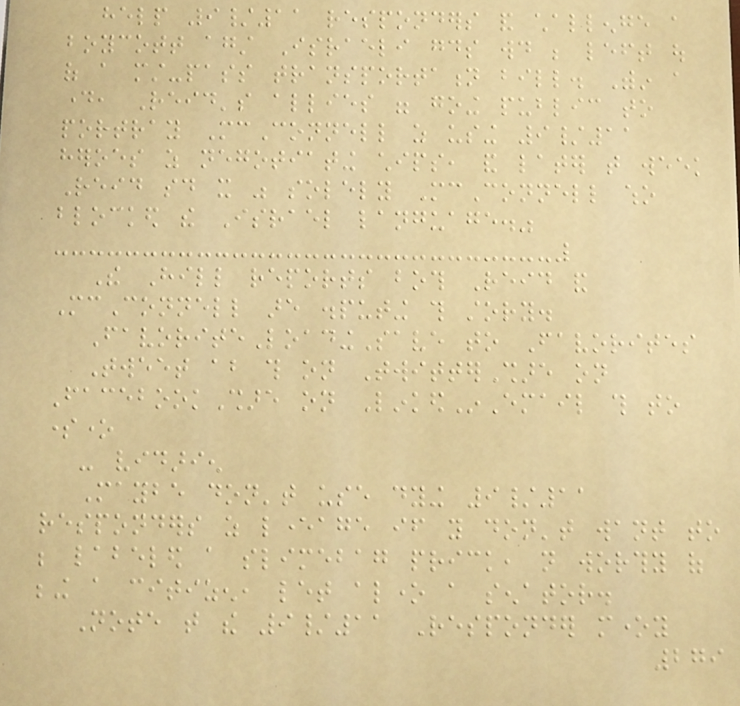help 9/11 responders and challenge a
boycott against Israeli goods would be left out
of a must-pass transportation bill. Within a
day, Reid's allies were going public to
portray McConnell as using 9/11
heroes as negotiating chips, and later that week
Reid said it was solely McConnell who
blocked the Israel language."
The Hill reports both Reid and
McConnell are disputing this story.
FavoriteLoadingSave to Favorites
Tweet about this on TwitterShare on
FacebookShare on LinkedInEmail this to
someone
- vidarien
Maybe don't use dying 9/11
responders as leverage if you don't want to
be labeled a slimebag prick, not worthy of
being a citizen, let alone a senator.
Note that the 9/11 Responder money
279
